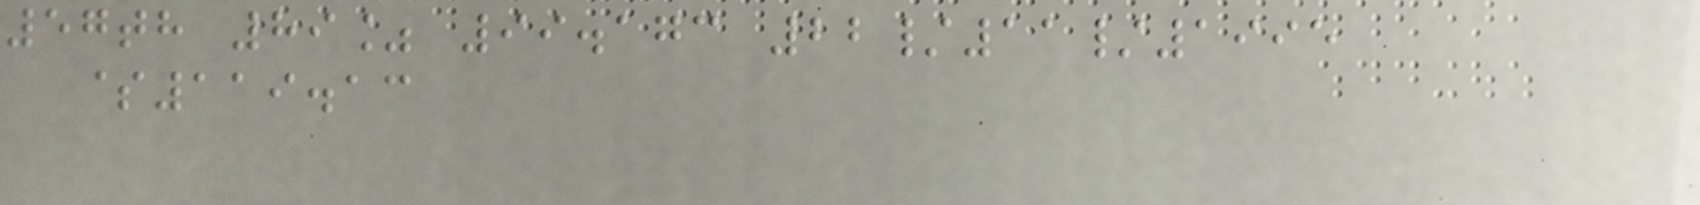57th 89% 99.173 22/11/1995
$119.13
